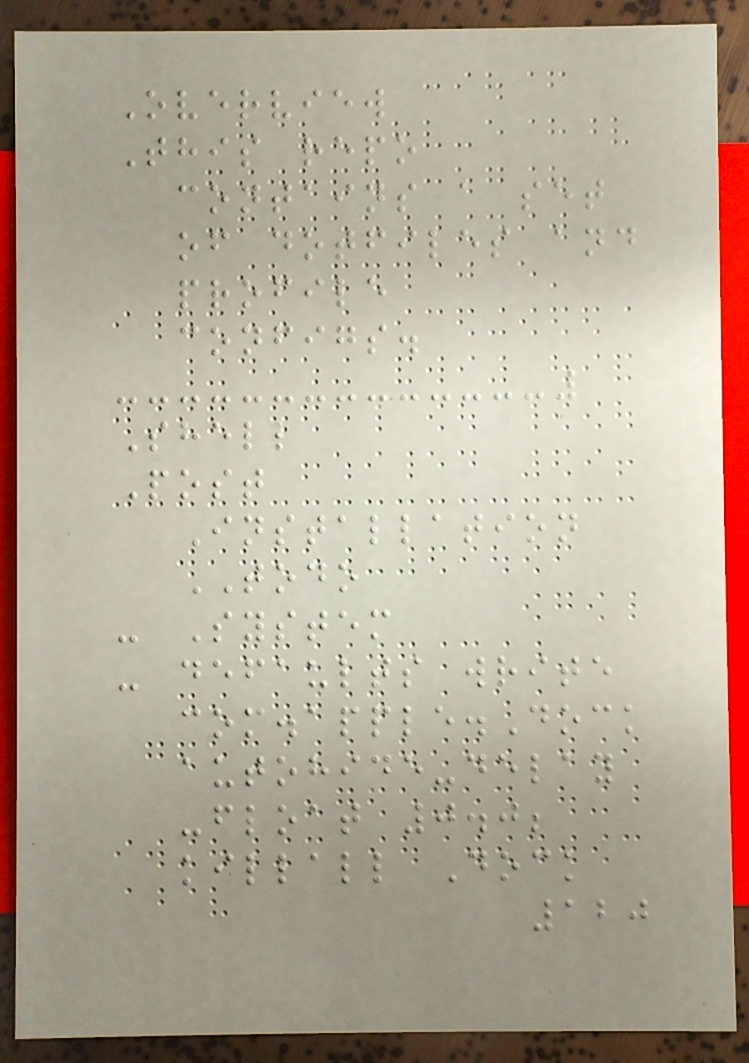Overview
This repo
contains a set
of dotfiles and
profile
configs.
Shell
Post
Installation
TODO
- System
- defaults write
com.apple.Dock
autohide-delay
-float 0.0;
killall Dock
120
